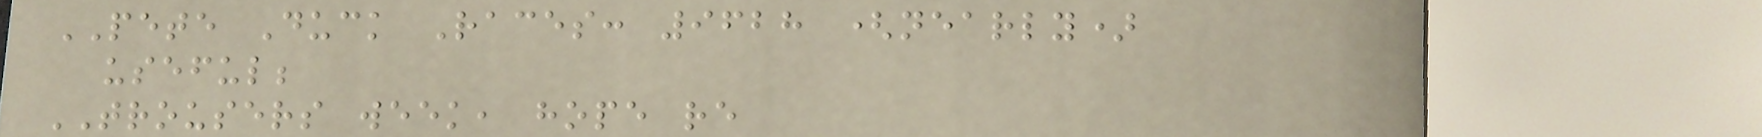PETE Duck Races: 9628 (nearly)
useful;
TROUSERS week, hope re
